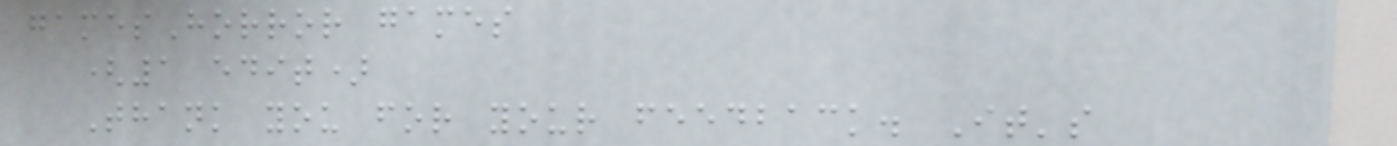gamesHorror games
(1 edit)
Thank you for your feedback. It's
